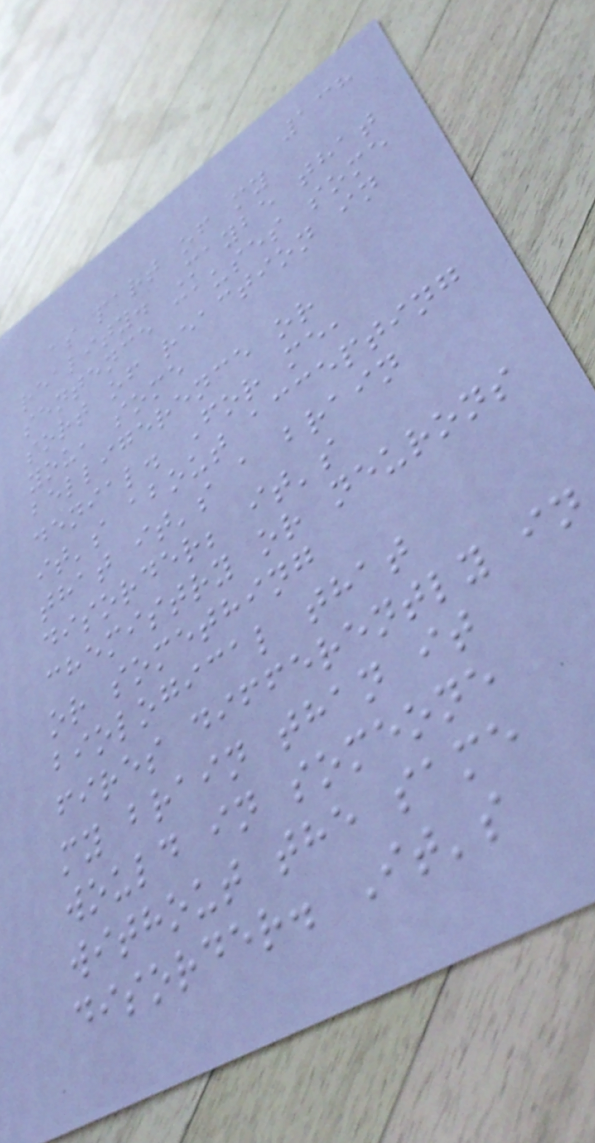138
as part of my
reality. Maybe that
sentence causes some
sort of reaction in
you, some
belligerence or
denial. For me,
it's about accepting
that it's a brain
disorder; it's
chemistry or neurons
or something
biological that
fires differently in
my brain than it
would in someone
without the same
disorder. It's
